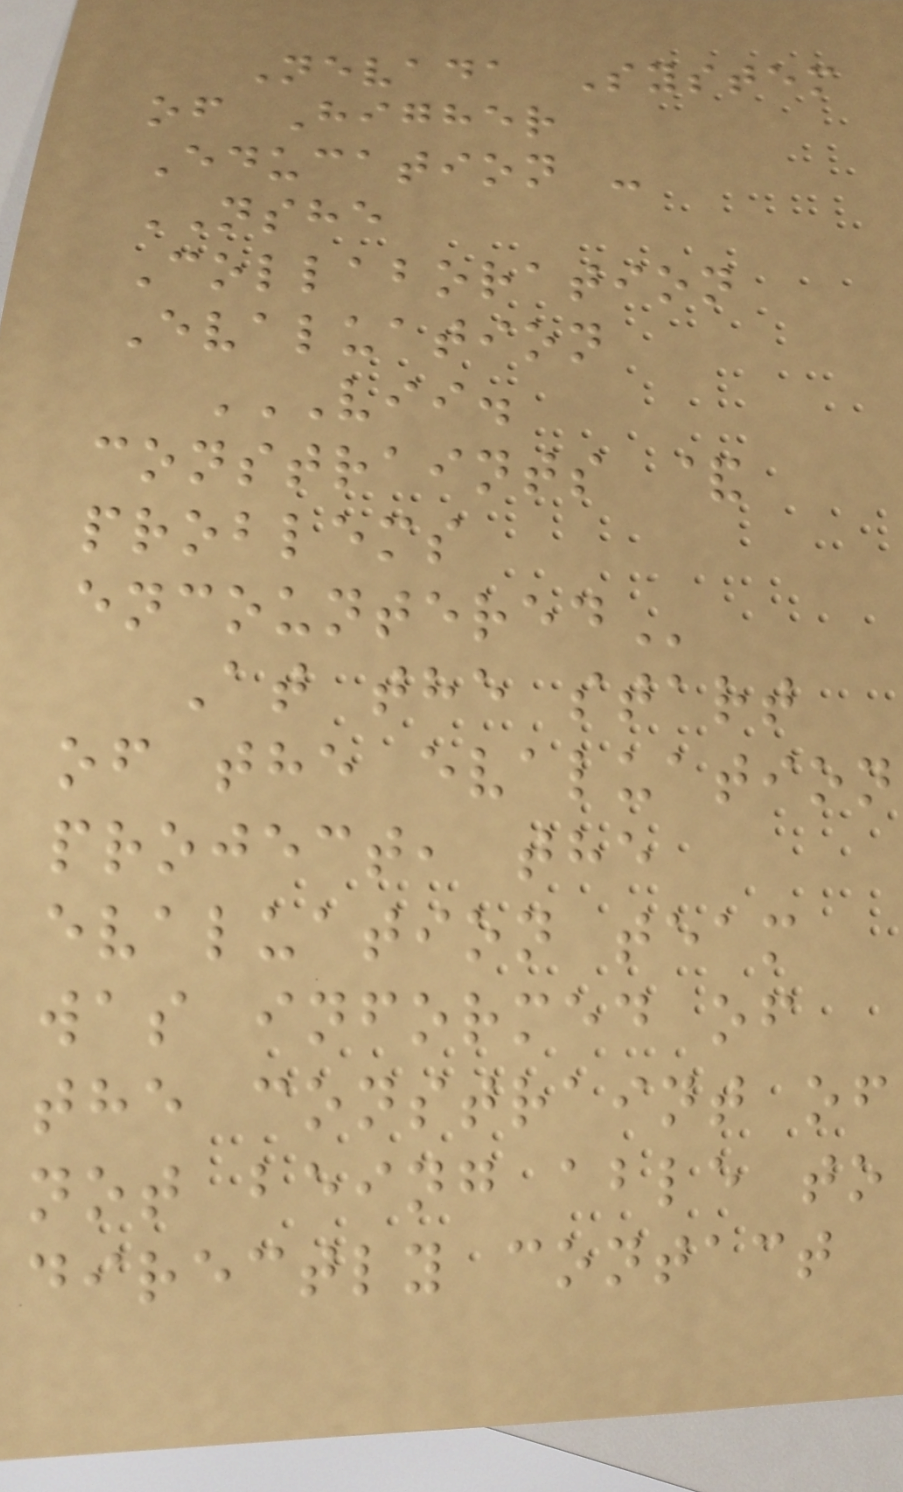Nevada System
of Higher
Education -
NSHE
Collaboration
Evaluation
VII.
CONSTRAINTS &
PROBLEMS
ENCOUNTERED
At the start
of the evaluation
project, the
evaluation team
was informed of
the constraint of
not being able to
directly contact
